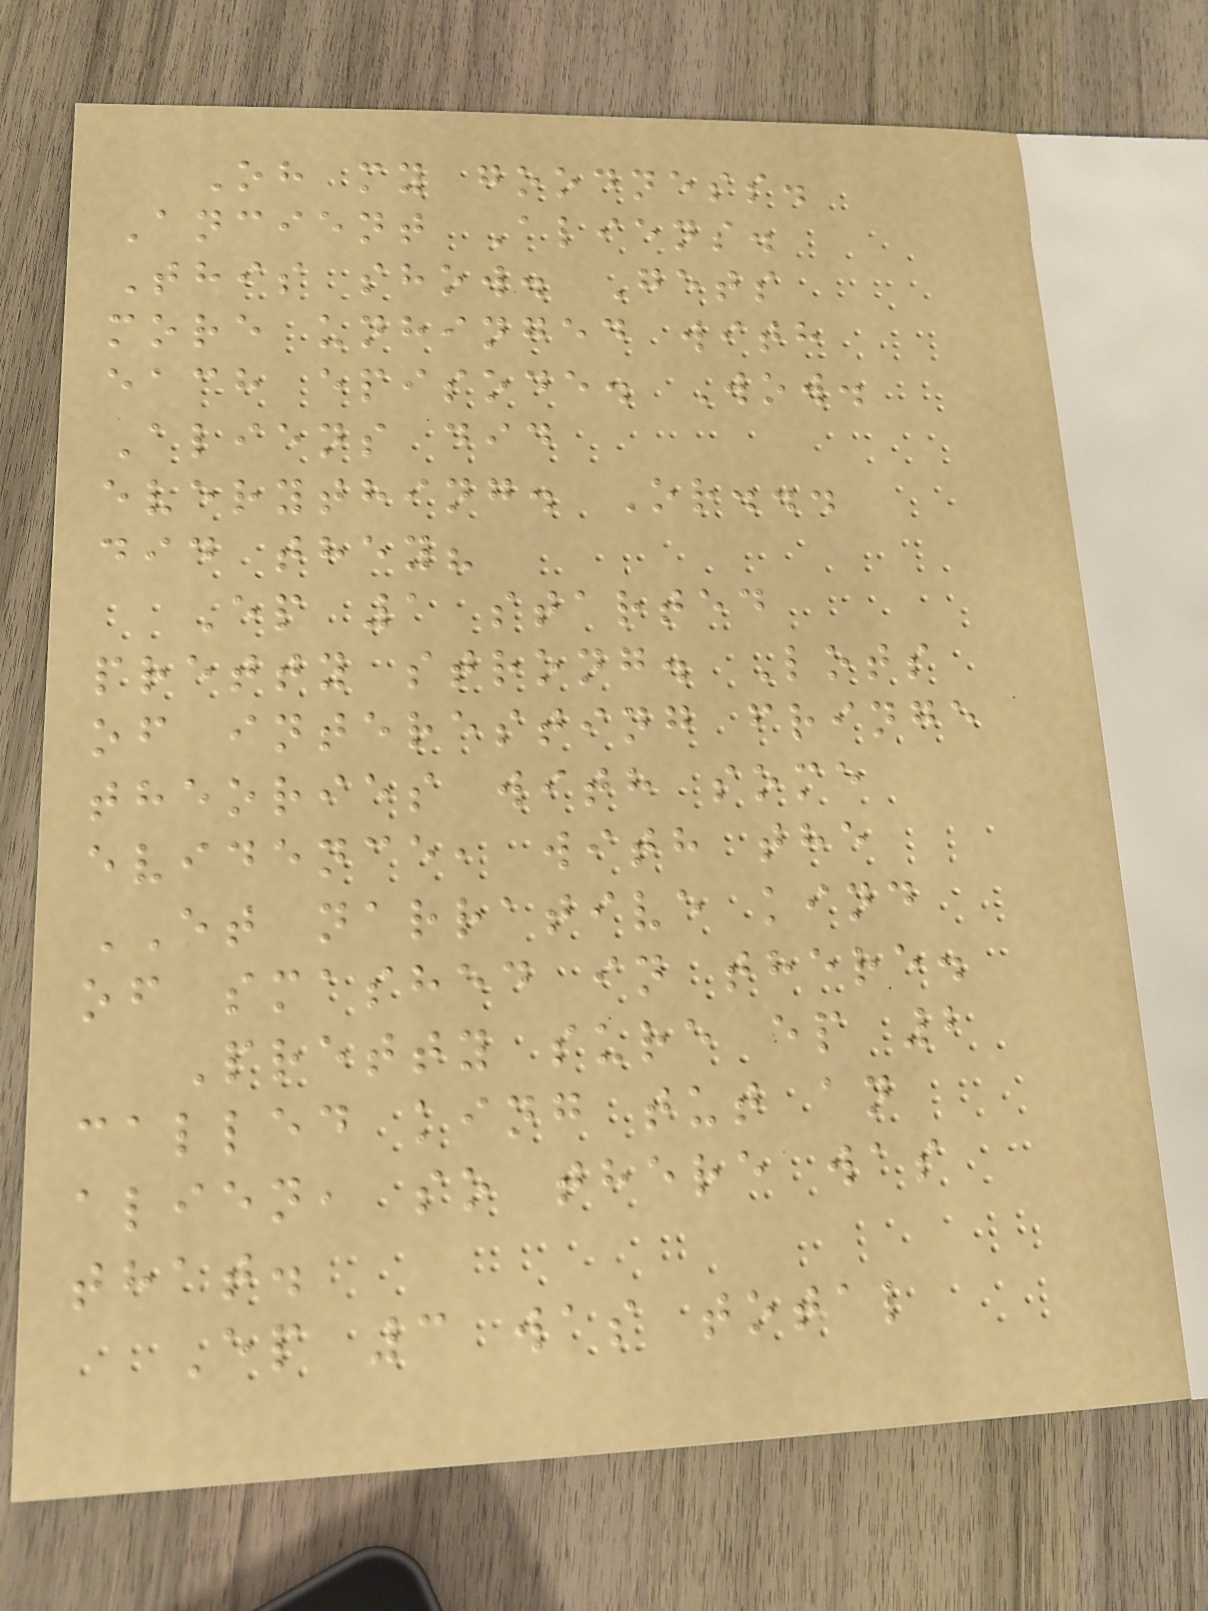Oh my goodness.
Ancient Aliens.
This show. Gets
more unhinged with
each episode. Wow.
Aliens did
everything. Or...
did they?
Ep 1 started
pretty strong. Lots
of interesting fringe
theories with some
evidence, with the
ET narrative kind
of smashed in there.
Pretty sure ep 2
called king tut an
alien, so there was
that.
Ep 3 was total
